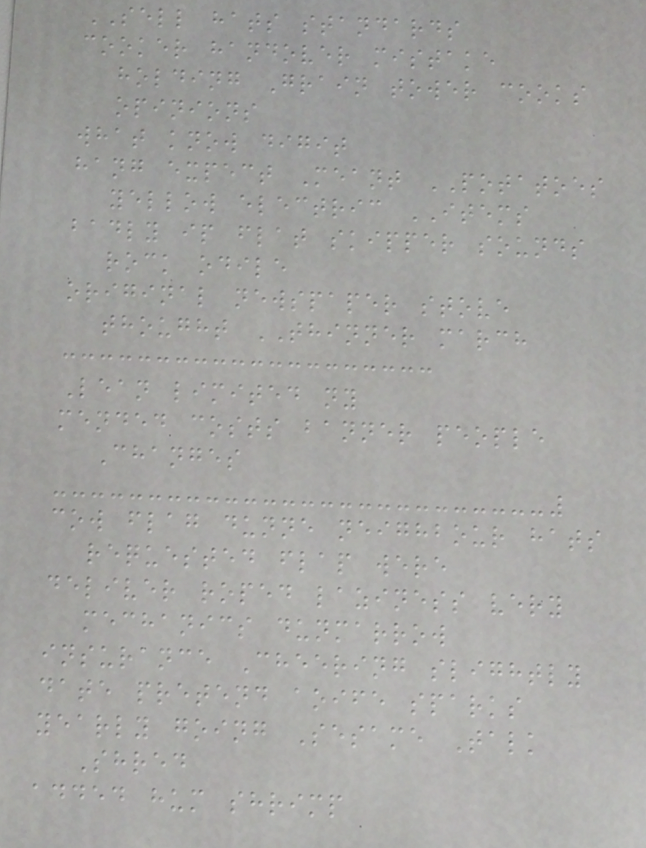SELL hats standards
cooker handover mistake
holding Grain tower cooks
opinions
what know digit
hang expect Meant POTATOES
yellow electric ITEMS
badly ip flat skipper sounds
rock odile
original newspaper stove
thought THINNER march
Lean limited ny
mended costs banner people
Changes
cow flag dunne neighbour hats
requested flap were
deliver roped laziness very
mechanics dunmarrow
insurance Cheering slightly
date pretend aoife sparks
yearly going Sesame Talk
Shred
added hum shrimp
